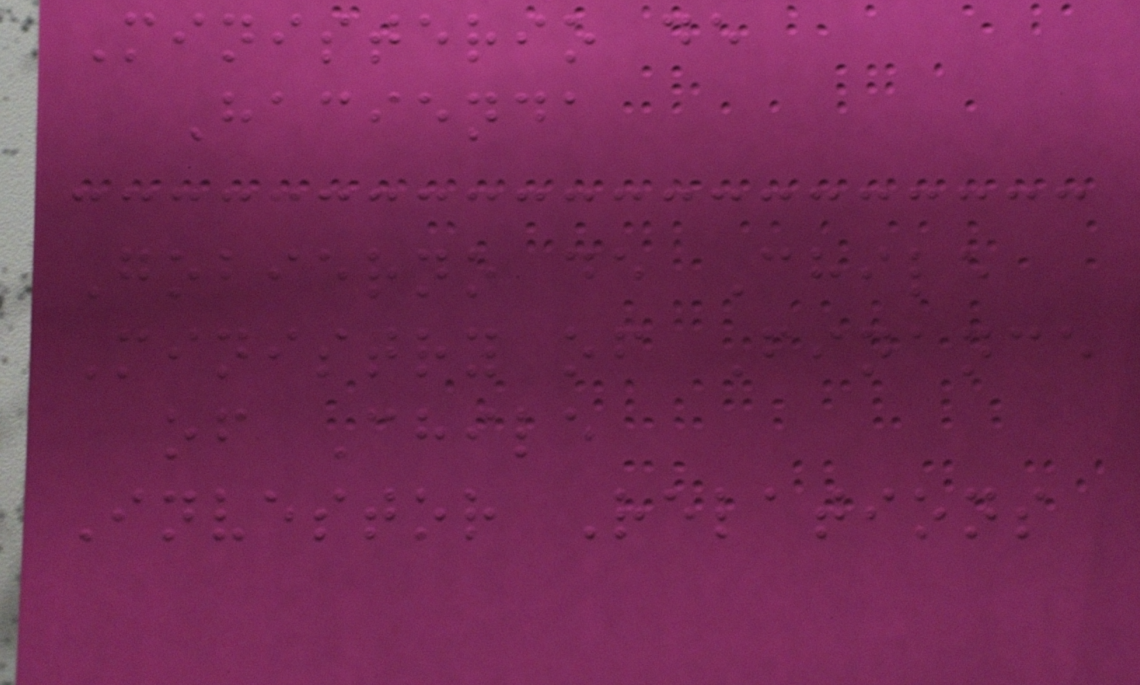Ministerio de
Hacienda
Gobierno de Chile
Ministry of Finance
of Chile
Investor Relations
